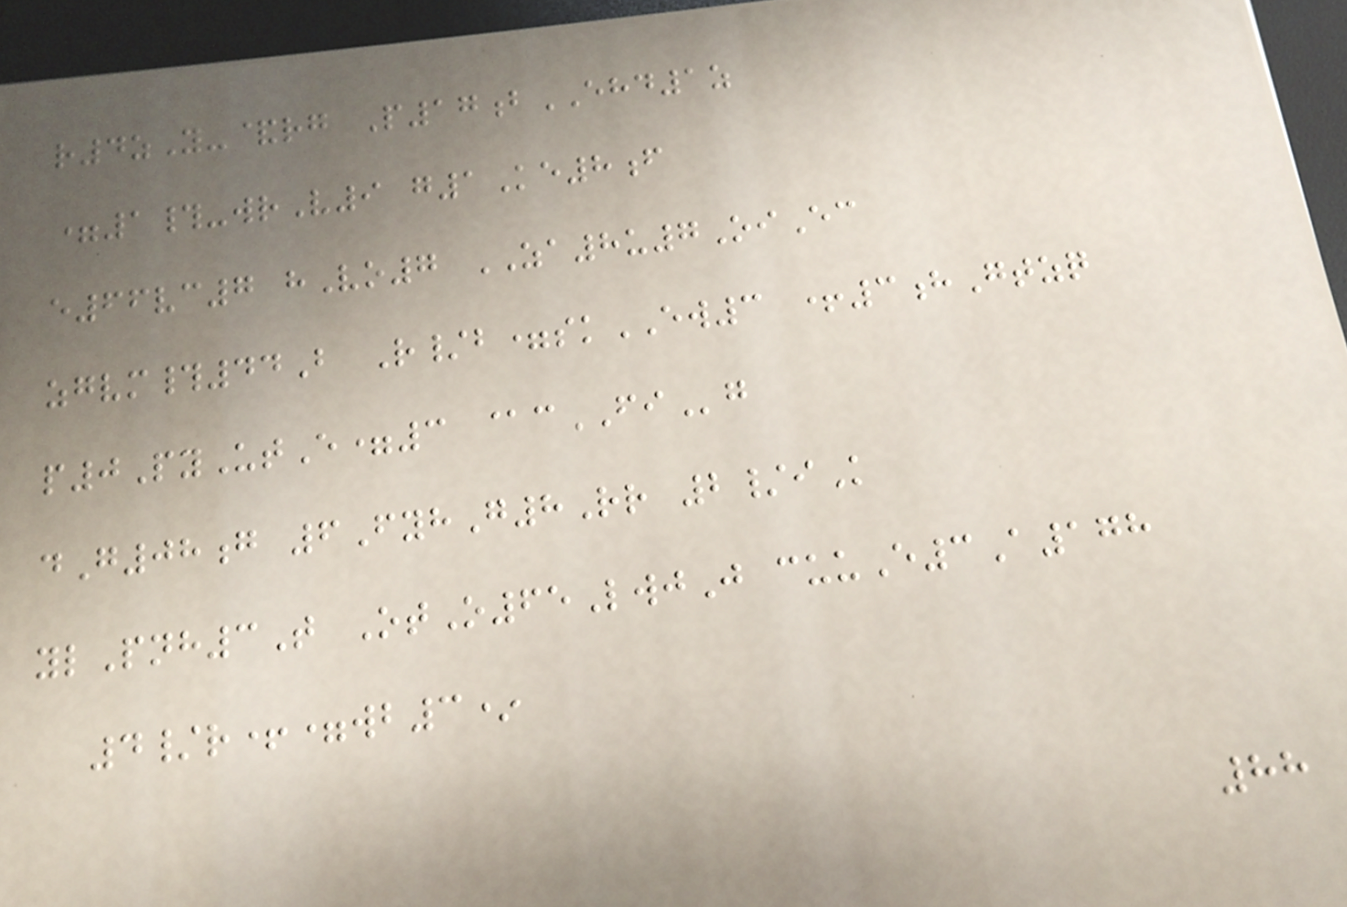r4zY-&rg P17bEHD1z
=1#-wrV9 g1Ke8f
e66vc7 hVo7 ZA8u7OiEc
zgvm#44B R/b=skEW3 +3hGtzq
p0PyUtE=3 @cFIg
dG08g 6FyhG8Rr 2/iK
ylPnh3T OtO65LwjJ cuuE3A178
4/r+=wb3*
88
